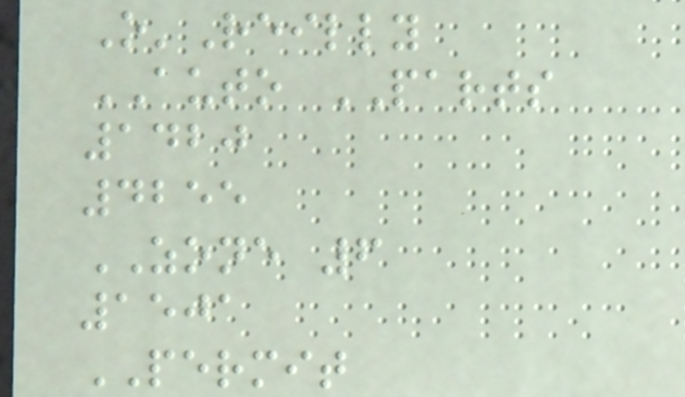O'Reilly
AUTO PARTS
1420
4255
ZONE 6
1501
PERMIT
